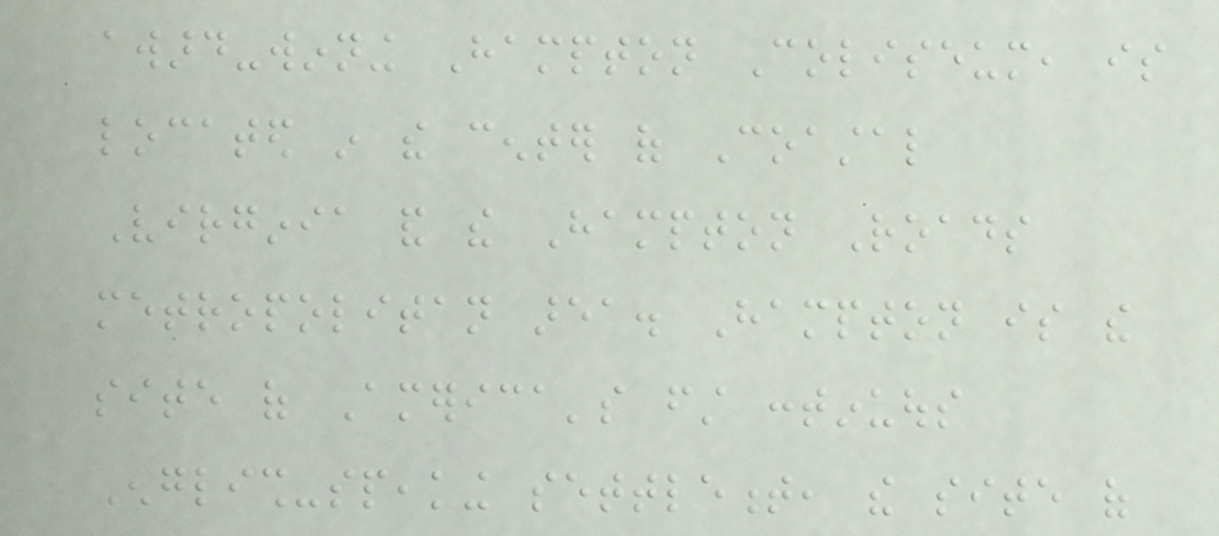award-winning Hampton Coliseum, is
located in the center of Coastal
Virginia and the Hampton Roads
metropolitan area. Hampton is the
site of America's first continuous
English-speaking settlement, the site of
